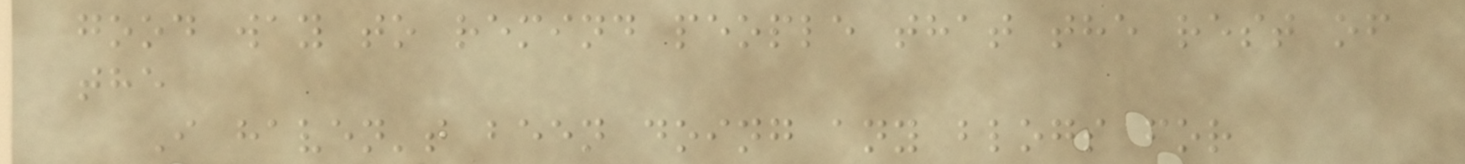good way to remind people that the rest of
the
I haven't been doing any blogs for
